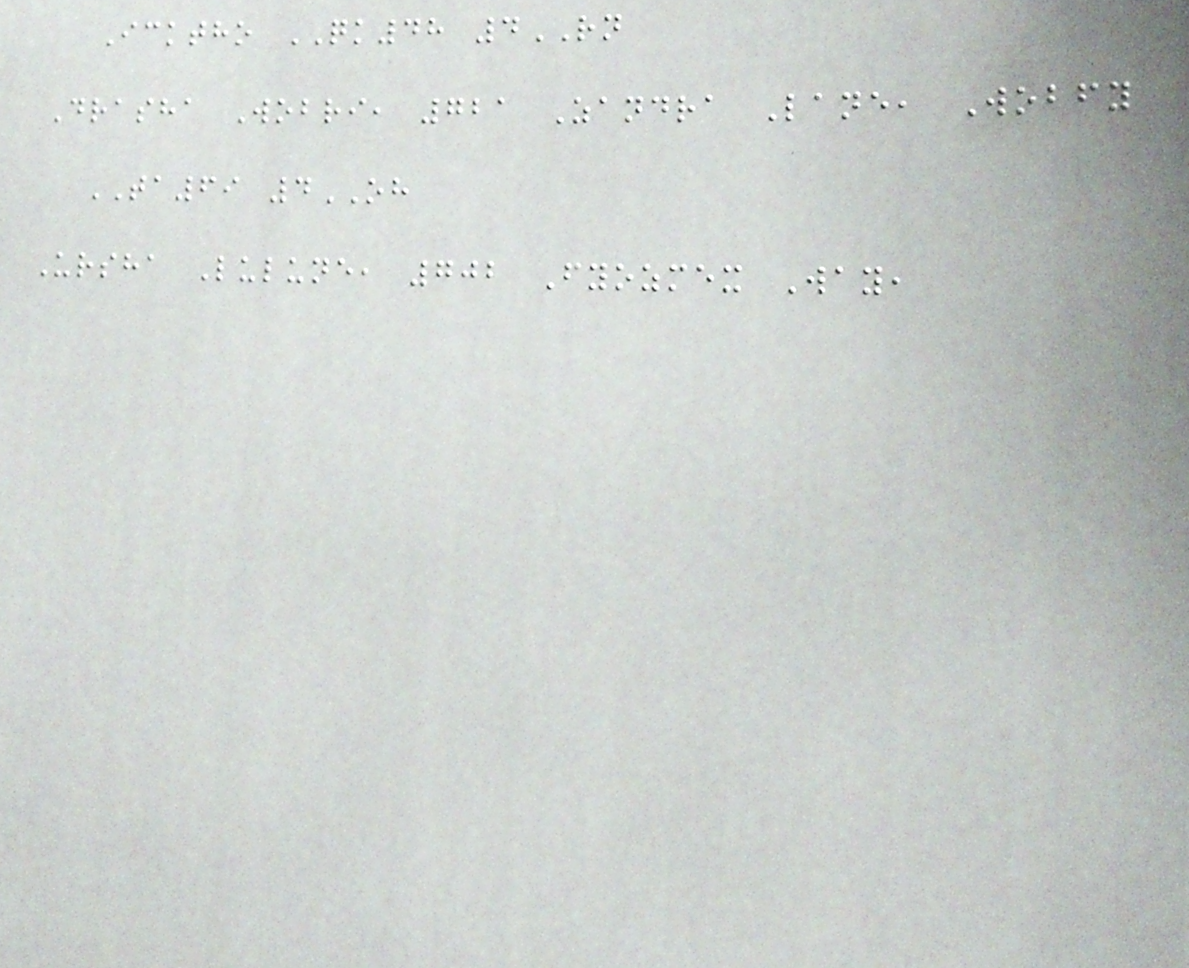Icktho QK48 4RN
Drasha Wobri, 721 Zandra Lane, Wobfy
TA69 4OH
Ursha Lulune, 702 Fyozmex Way,
